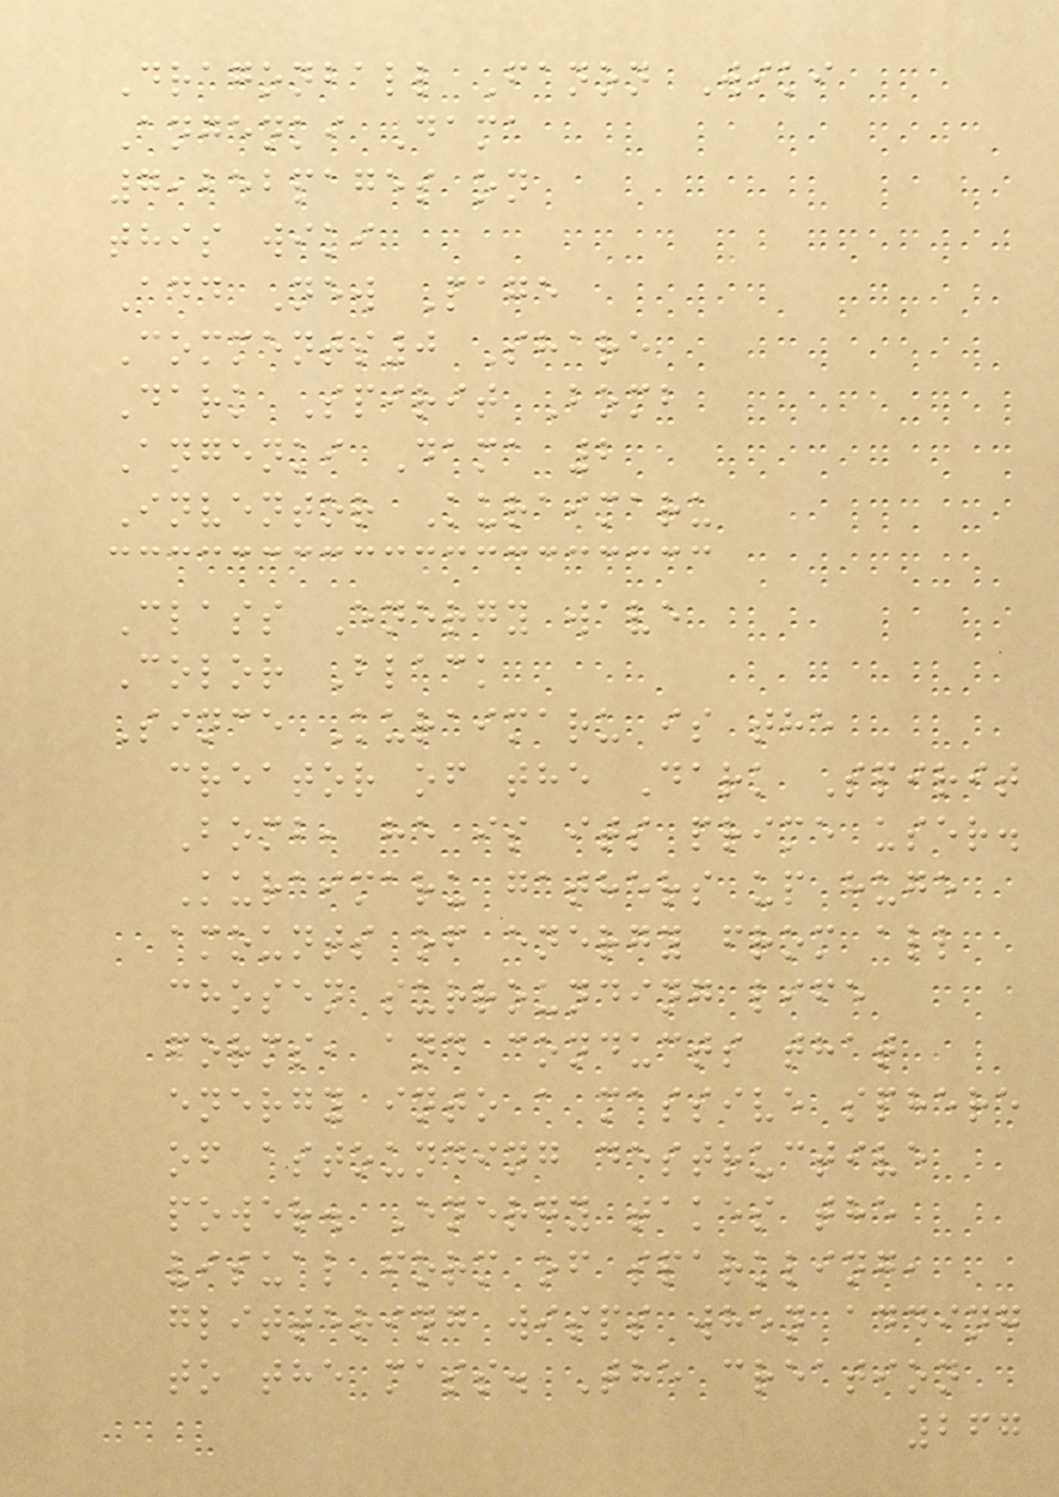Dragonball Fanon Wiki
Angenki Dama
7,252pages on
this wiki
Add New Page
Comments0 Share
Dark Spirit Bomb
Angenki Dama 2
Inventor Kuraimaru
Class Energy wave
Color Black
Since Kuraimaru is the
creator of the Dark Spirit
Bomb, he is its prime user.
Kuraimaru gathers up huge
amounts of energy from all
chosen surrounding life
forms, and conducts that
energy into a massive sphere
of astounding destructive
power. Energy takes the
visual form of sparkling,
glittering wisps when adding
to the mass. The creation
267
